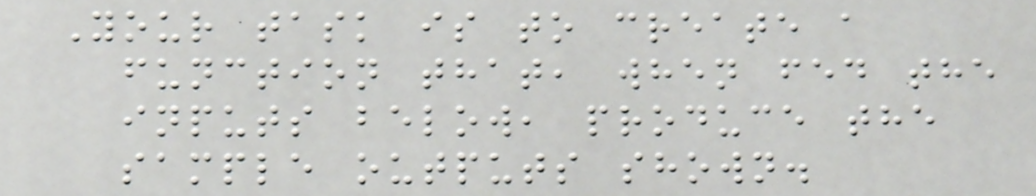Your task is to create a
function that, when fed the
inputs below, produce the
sample outputs shown.
